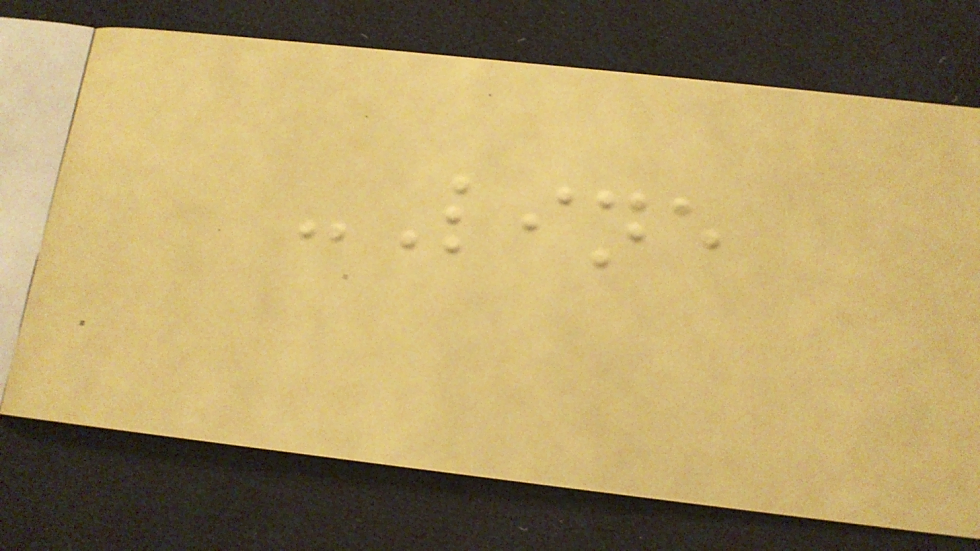-Line
